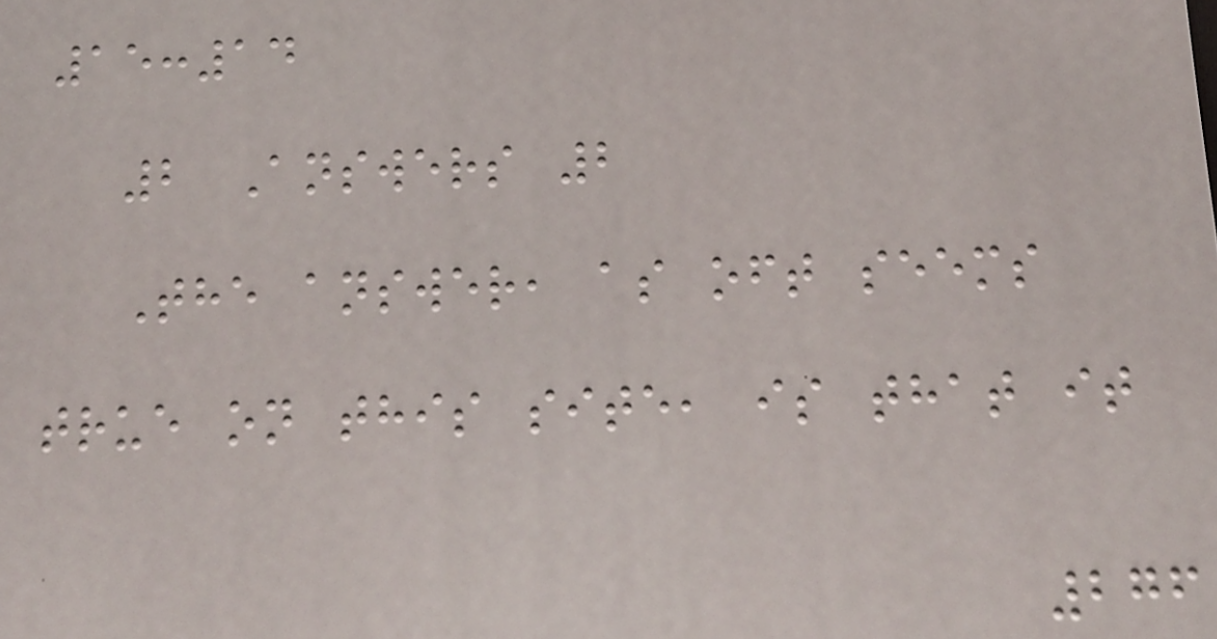15:14
2 Answers 2
The answer, as oft seems
true on this site, is that it
276
